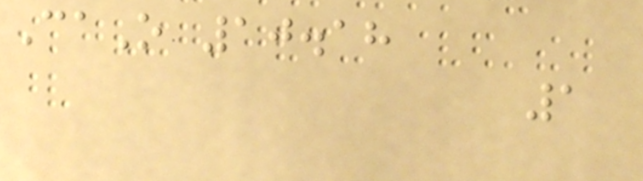CaO 10.18
1
